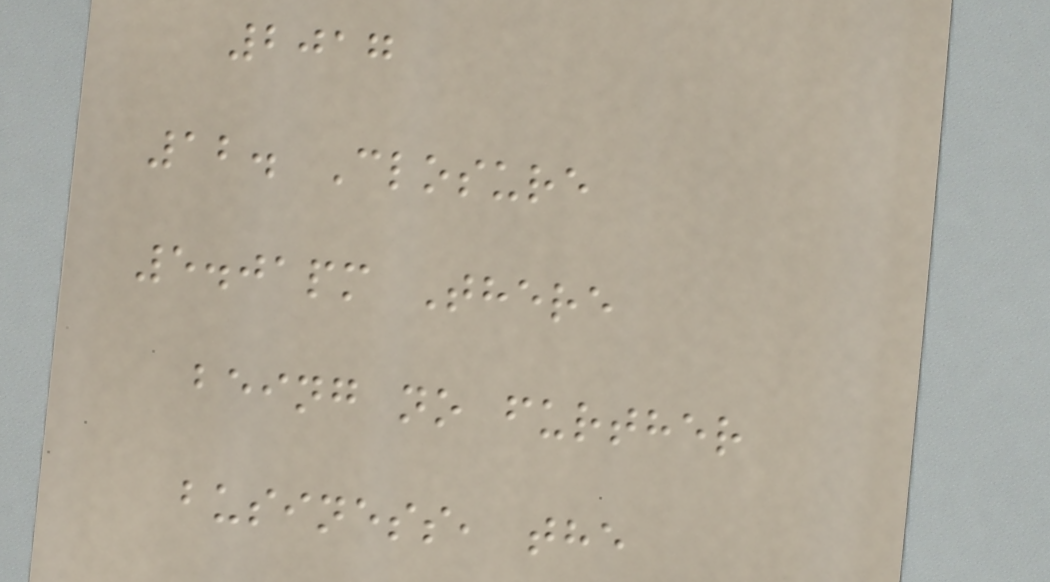2017
12. Closure
5.01pm There
being no further
business, the
